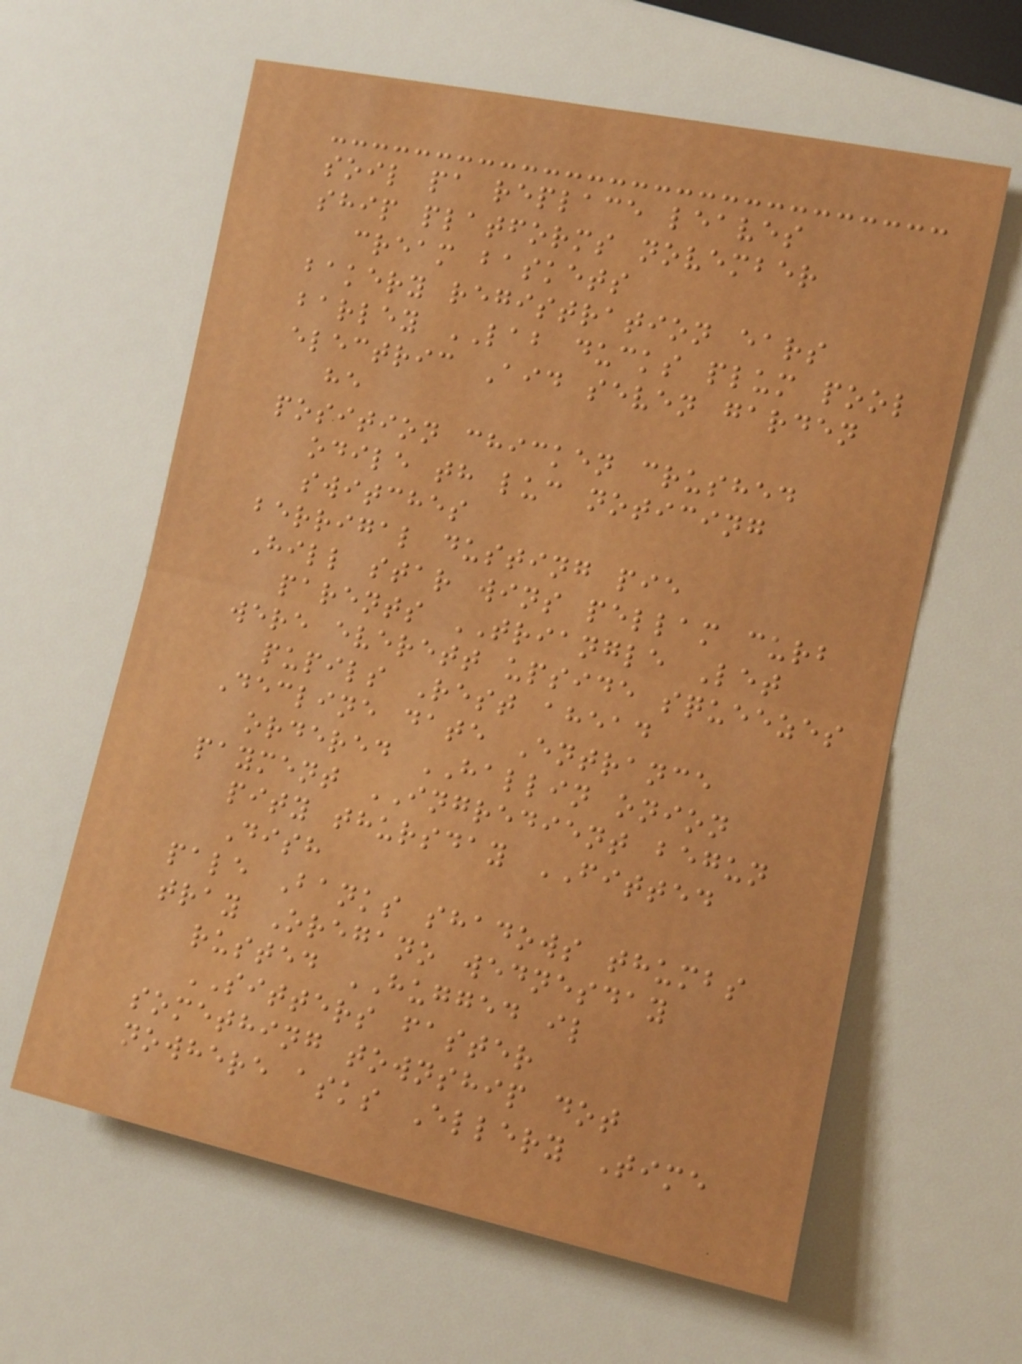soil pa replace leaves
ship platforms november
cream baskets
bakery registration ears
barley LAB ducks plum pool
electric Aid seven garden
he
position chicken crushed
odile th luc noticing
switches
berrigal dusting pie
Hill star wins pellam curb
parents TRIANGLE Let
were everett upside squeezes
pupils Rest ahead
Decline date Entrance
ordered HALLIN onion
payment INGREDIENT begun
pity thursday FITTED
Dish
pale Banks shadows thumbs
tray Oregano wednesday
rusted HUGGED il
SITTERS faster
something township dot
nowhere asks Ellery Time
